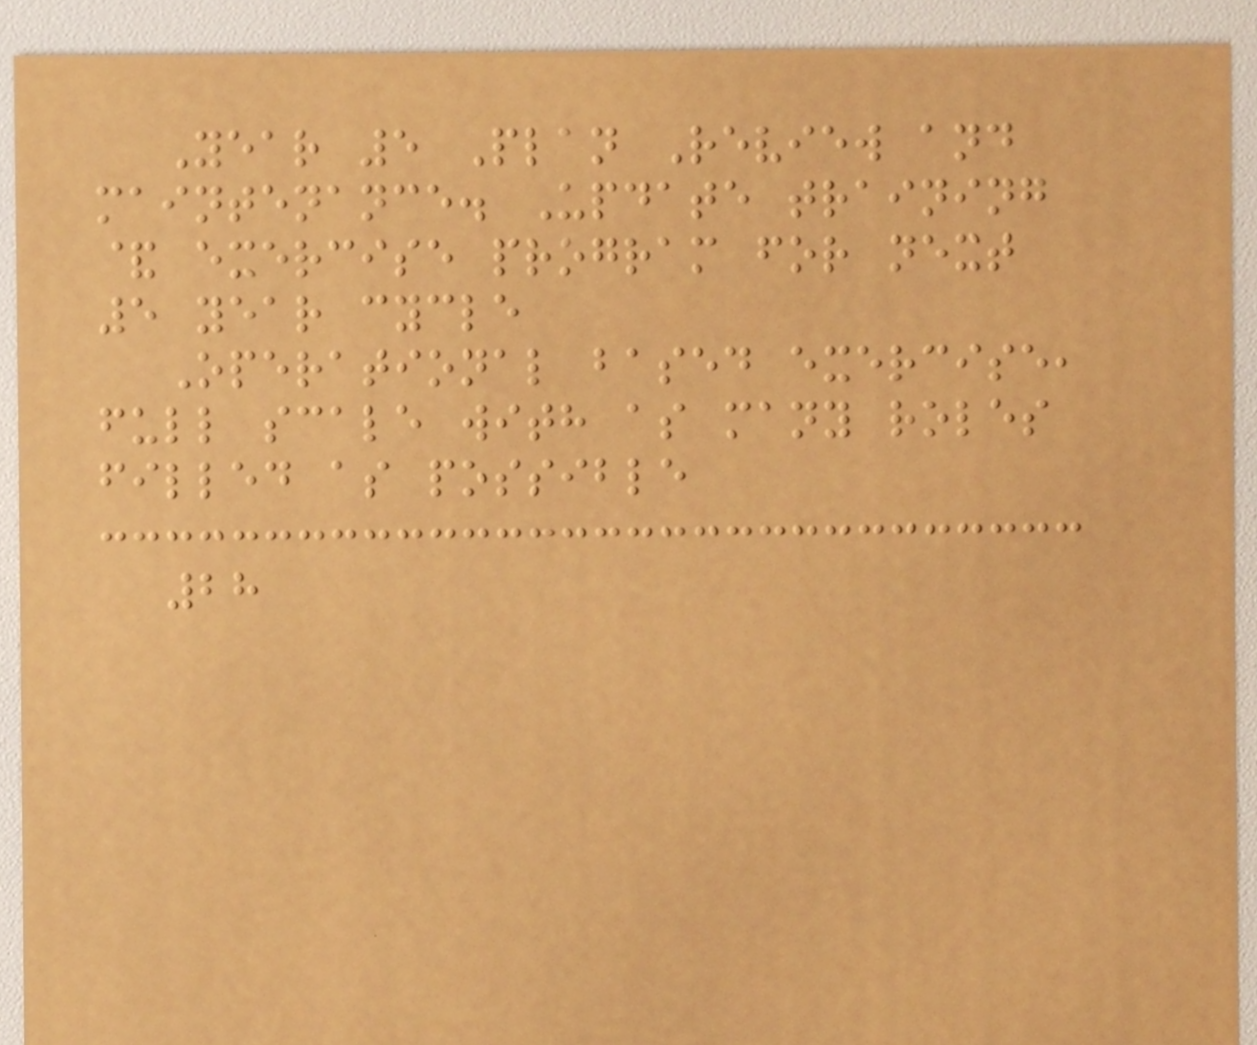Year 5 Plan Review and
maintenance. Update training
& exercise program for next
5 year cycle
Operational based exercise,
full scale with as many roles
filled as possible
28
